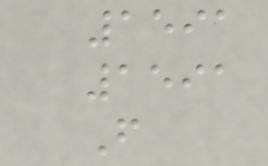1591
1591
F
